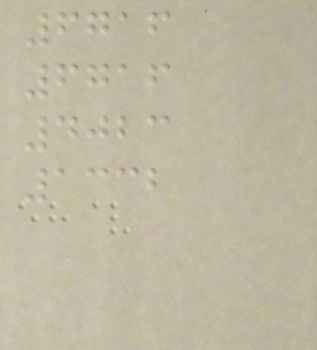6716
6716
4023
1332
